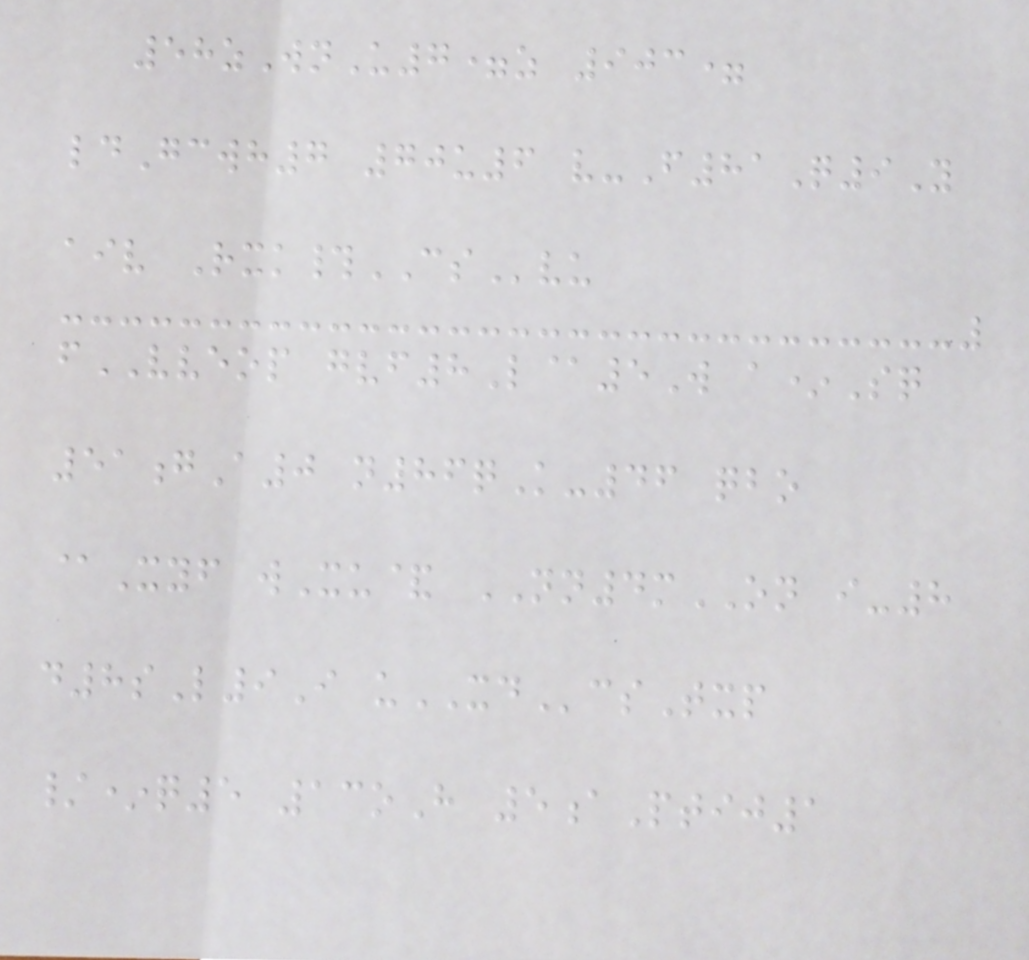58zWnU7=z 903=
ldGcwh7 70u6 v-F81Q9Y
aiv Rxk#CSvu
fVVEOP gvf8L@5W a*Sq
51gA0 n86qK-46 qbo
@Xyf wXu& NN4mON i-8
d8sL9I uXDcsTxp
/*q5 13oH 5aPtij1
